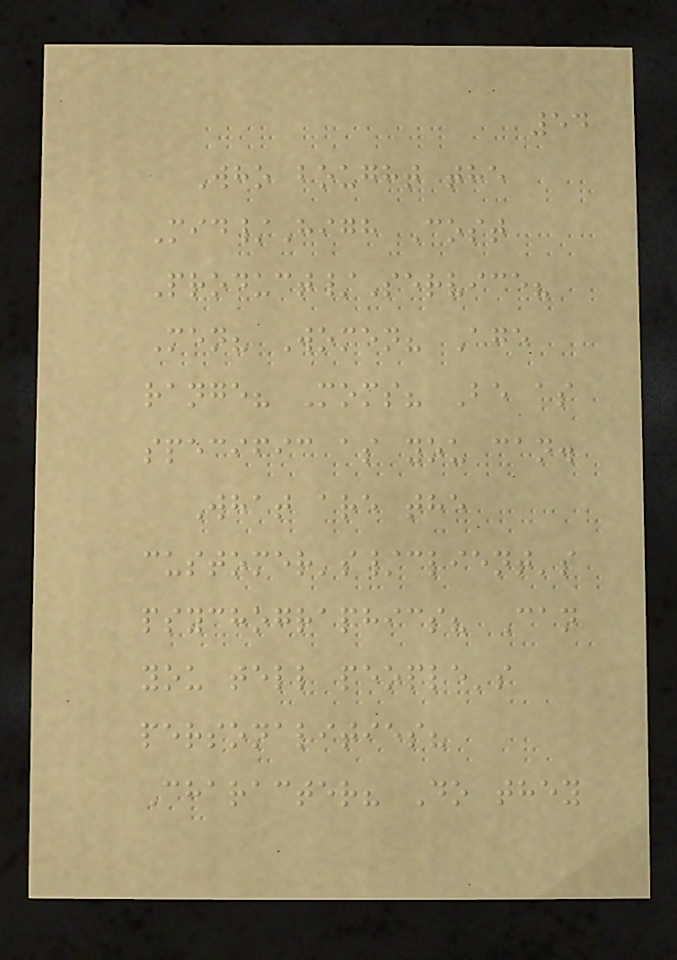54
Who bought the
Mid/High Cost
Product/Service?
Men? Women? Age
range? Moms? Be as
specific as you can.
What are the
customer's/client's
psychographics? Can
you tell people's
personalities?
Character? Do they
